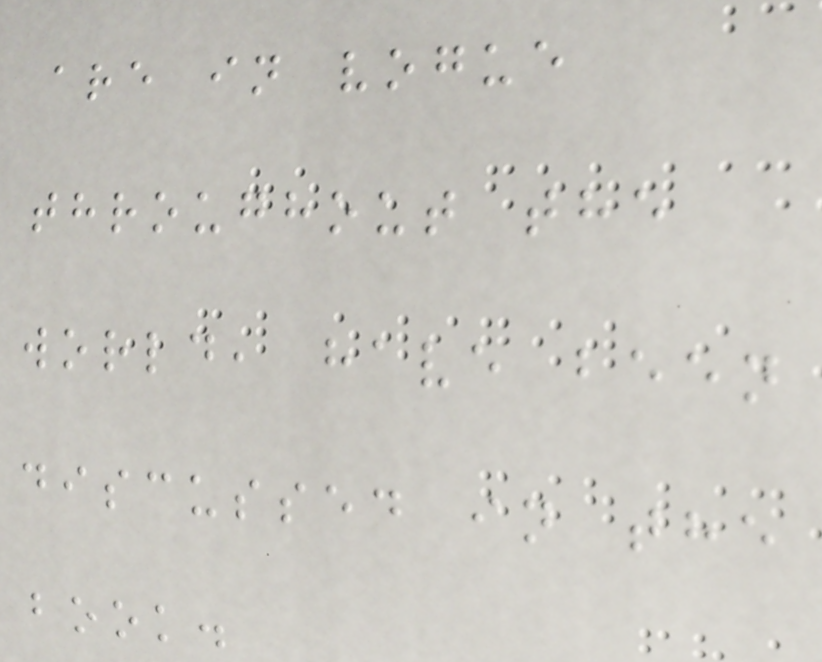are in vogue
throughout the
world, have been
discussed in the
book.
